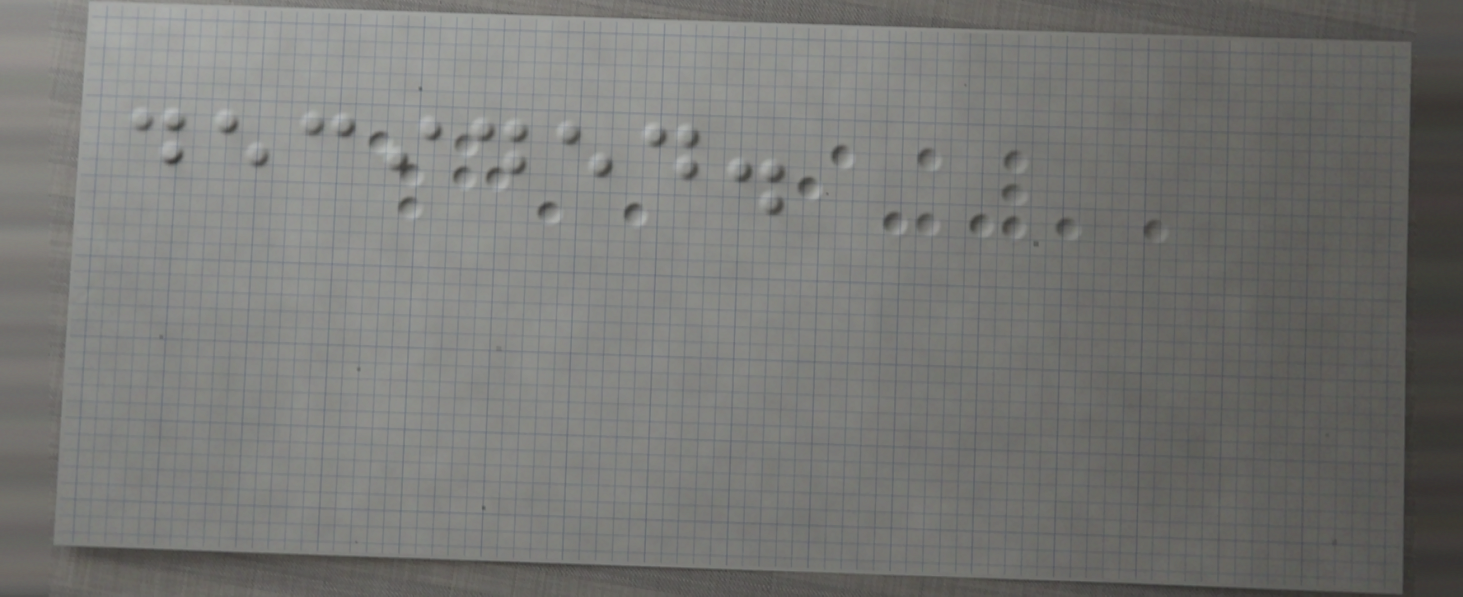decided.
